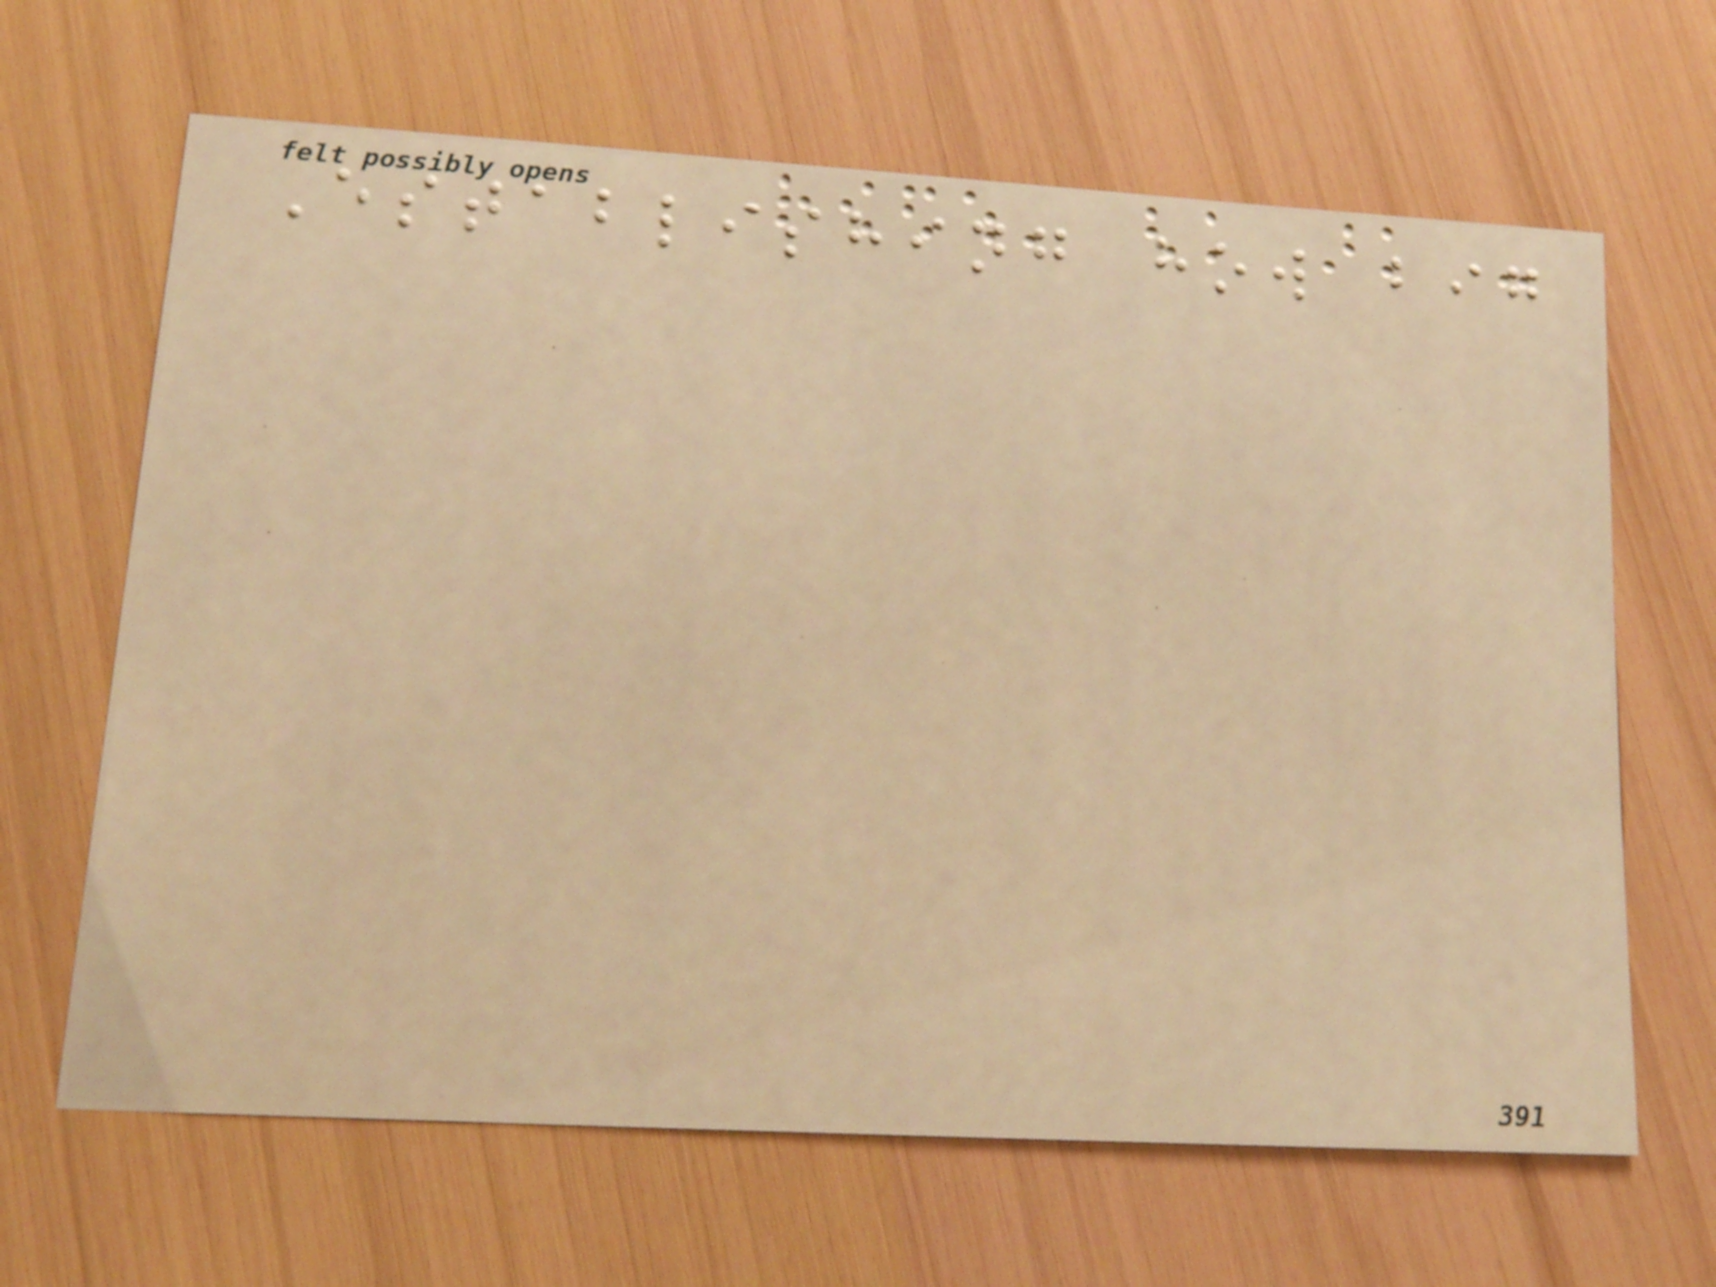Establishing how big
